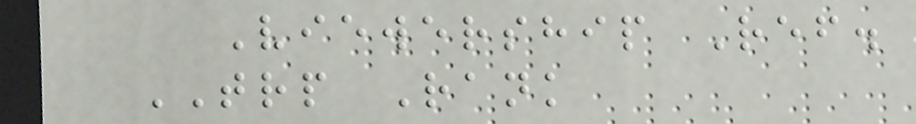Viewership Ref.
TRP Rank
